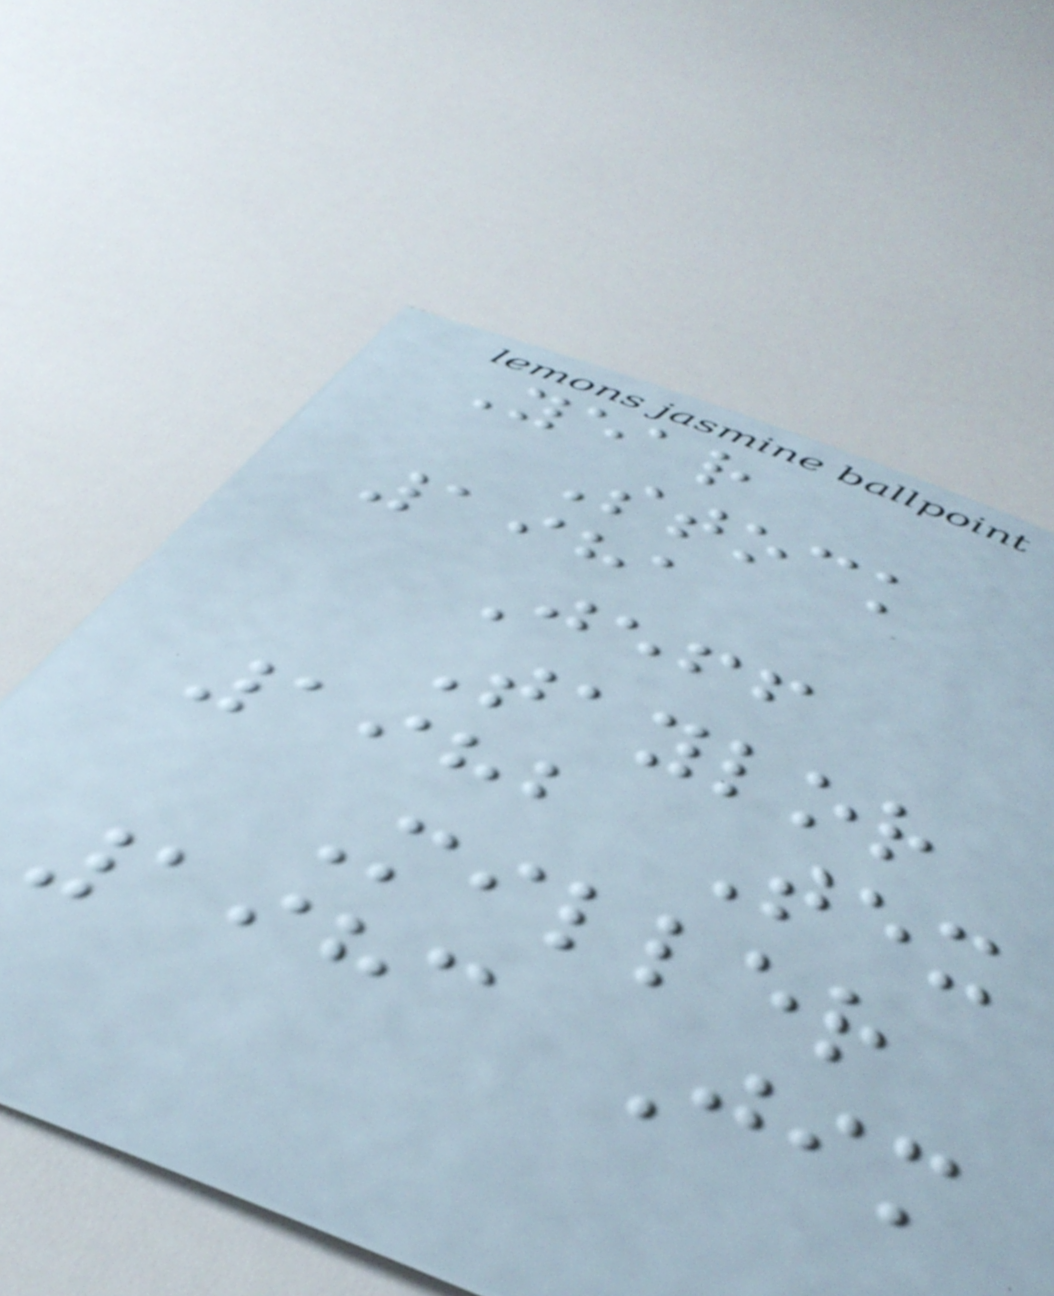Year
Stock
1981
Jeff
Taylor
1982 Tex
Miller
1983 Jim
